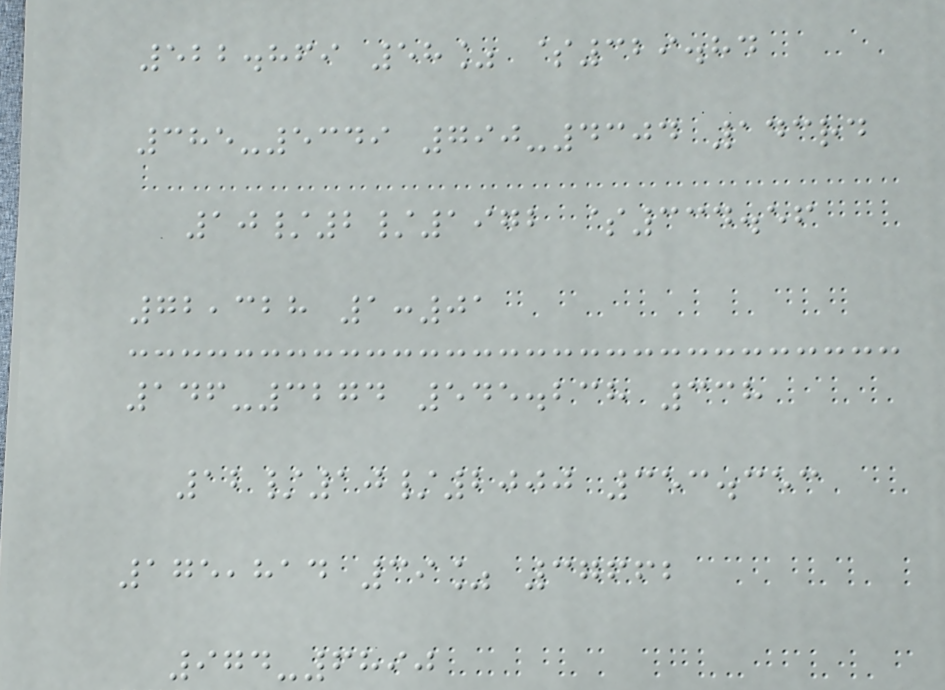522.869 58% $329.84
385-5349 790-4304 143rd
10/2/1972 $334.56
72,328 1:01
146-3274 545.238 338
12/10/2000 353.353
175,814 39% 37662
974-6890
